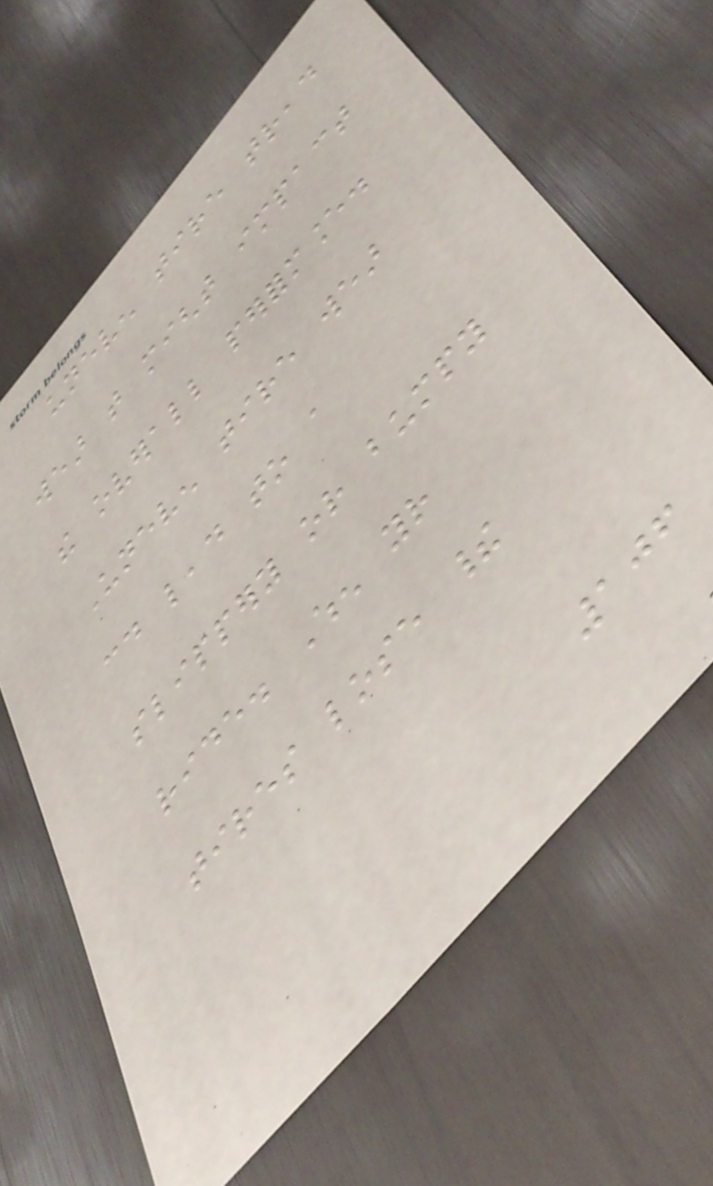uneven tire tread
wear that might impact
the overall performance.
Uneven tire wear
could lead to a
slippery or bumpy
ride. When your
tires lose their
106
